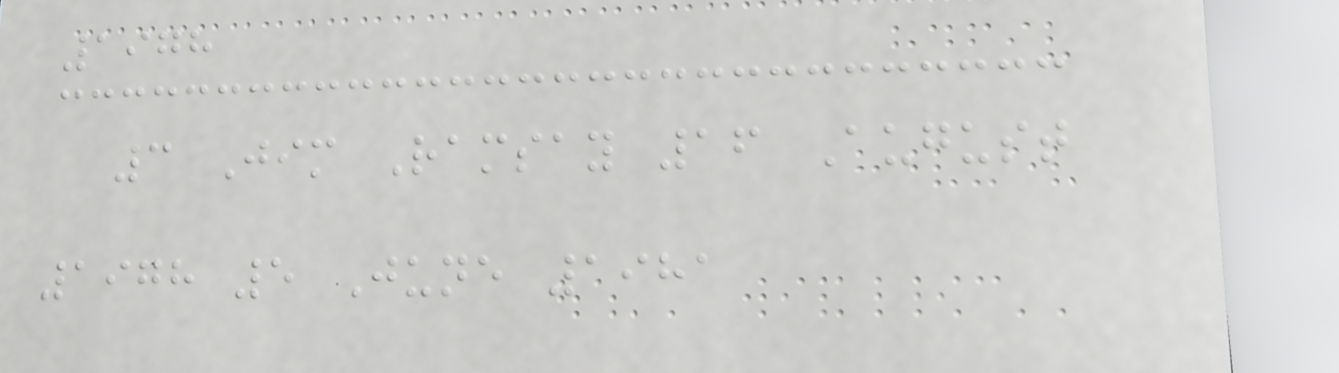1978
3 Jim Ramsay 16 August
1978 5 June 1981
